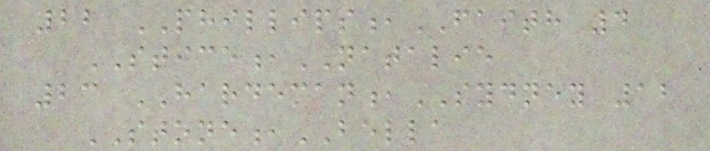22 PHILLIPS,FAITH 4
STICE,NATALIE
23 HARDEMAN,SYDNEY 12
STONE,BELLA
